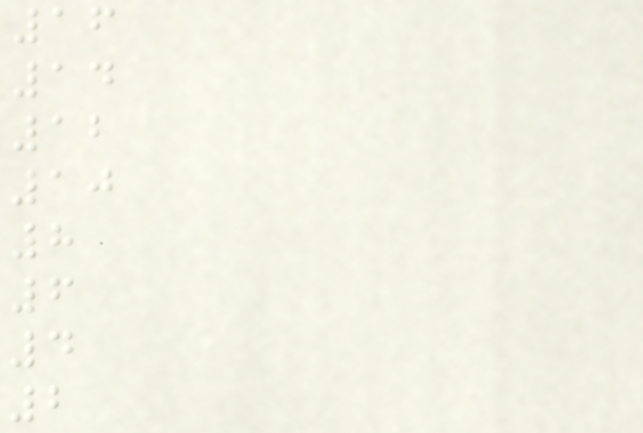16
14
12
10
8
6
4
2
